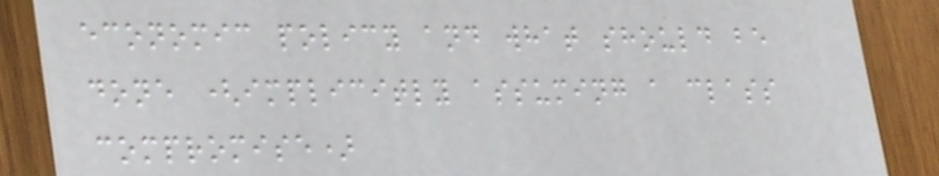economic policy and what should be
done (implicitly assuming a class
compromise)
